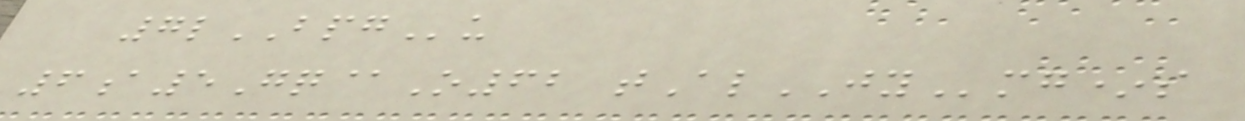7lBPGu
6a5Gq@O62 tAlJYmg*s
